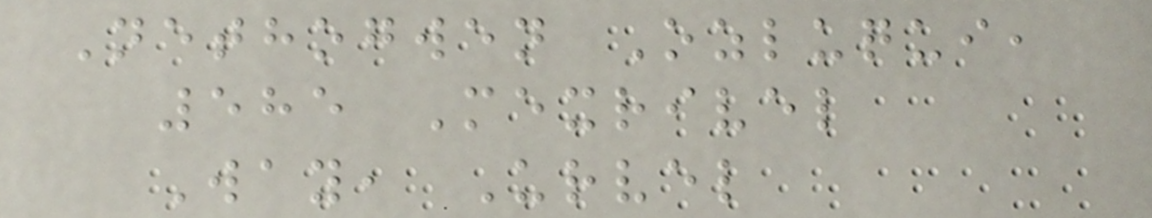Nethogwen Ozluqui,
585 Mexrivel
Way, Urvel
